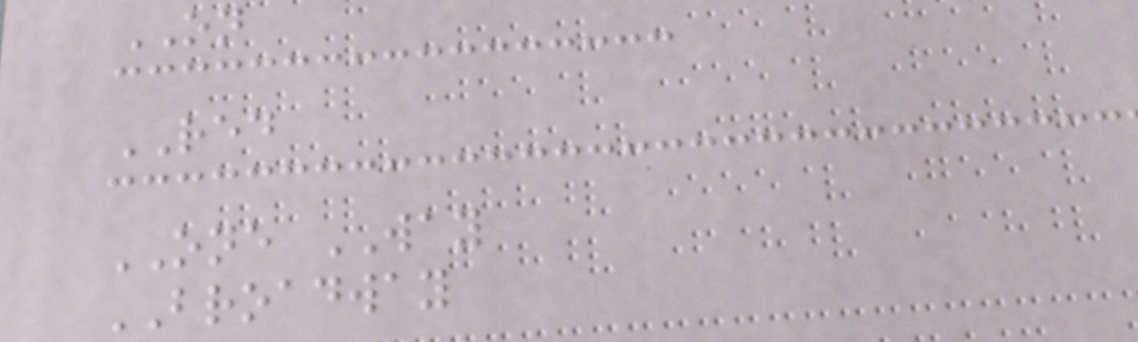ON
RED
ONE WAY
BROADWAY
